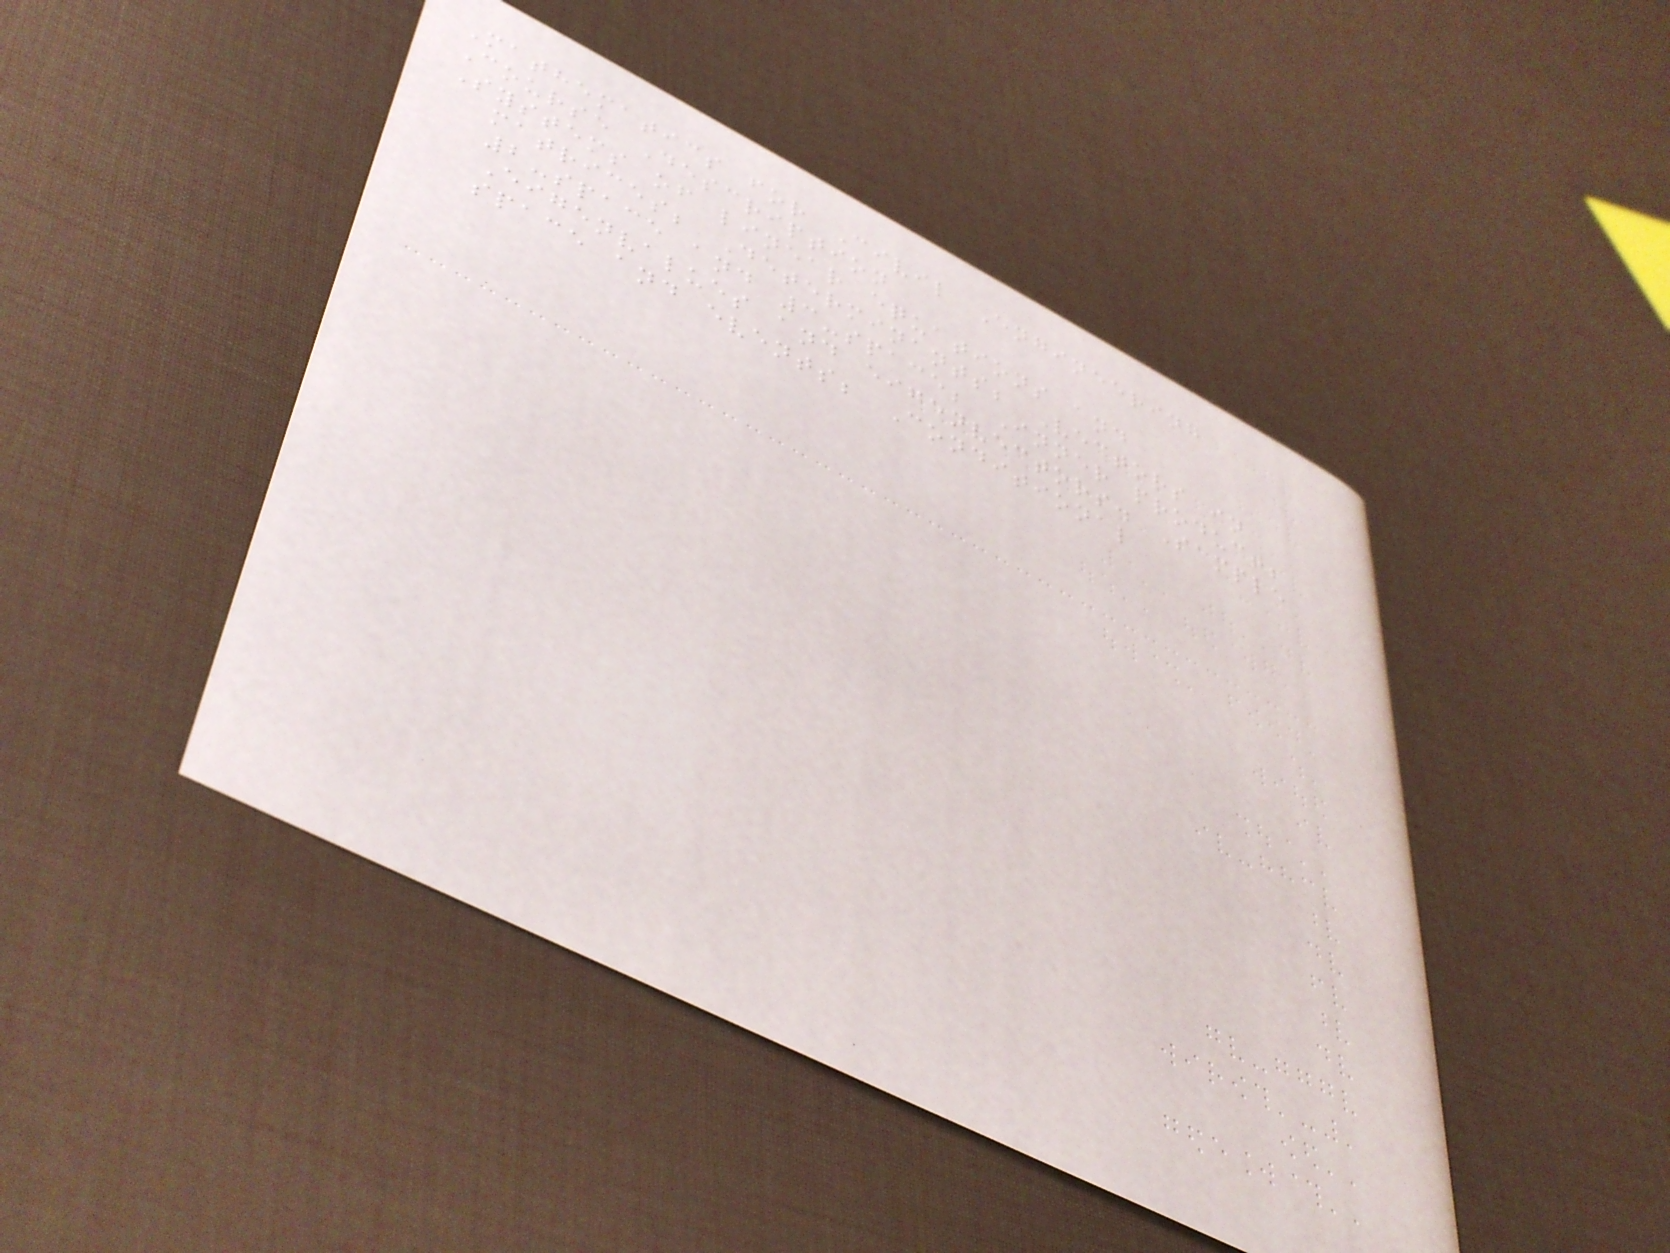Mathematics for Civil Engineering
Course Description
Systems of linear equations and
matrices; Determinants; Vectors in
2-space and 3-space; Inner product;
Eigenvalues and eigenvectors. Sample
space and events; Conditional
